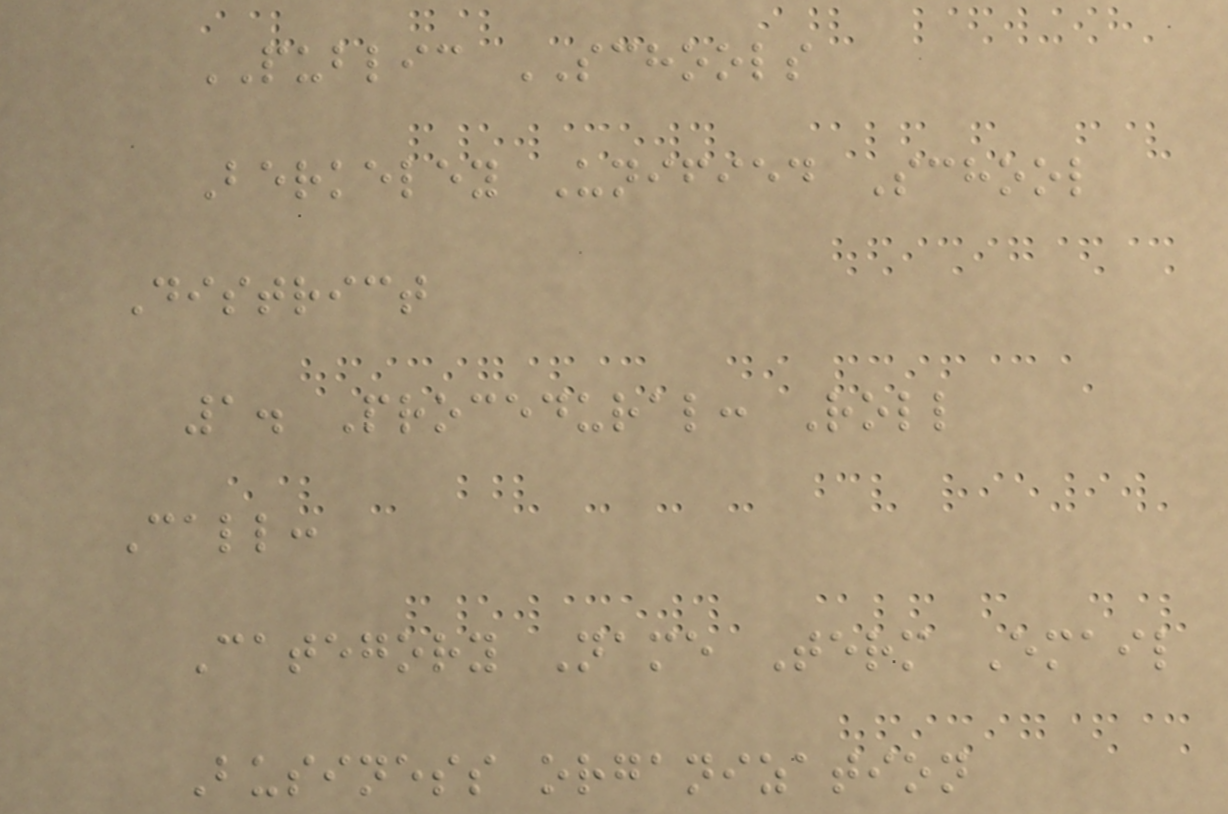PUBLIC SCHOOLS
Berkeley Unified School
District
1. Procedural: Roll
Call:
Category Name Term Email
Business organization
